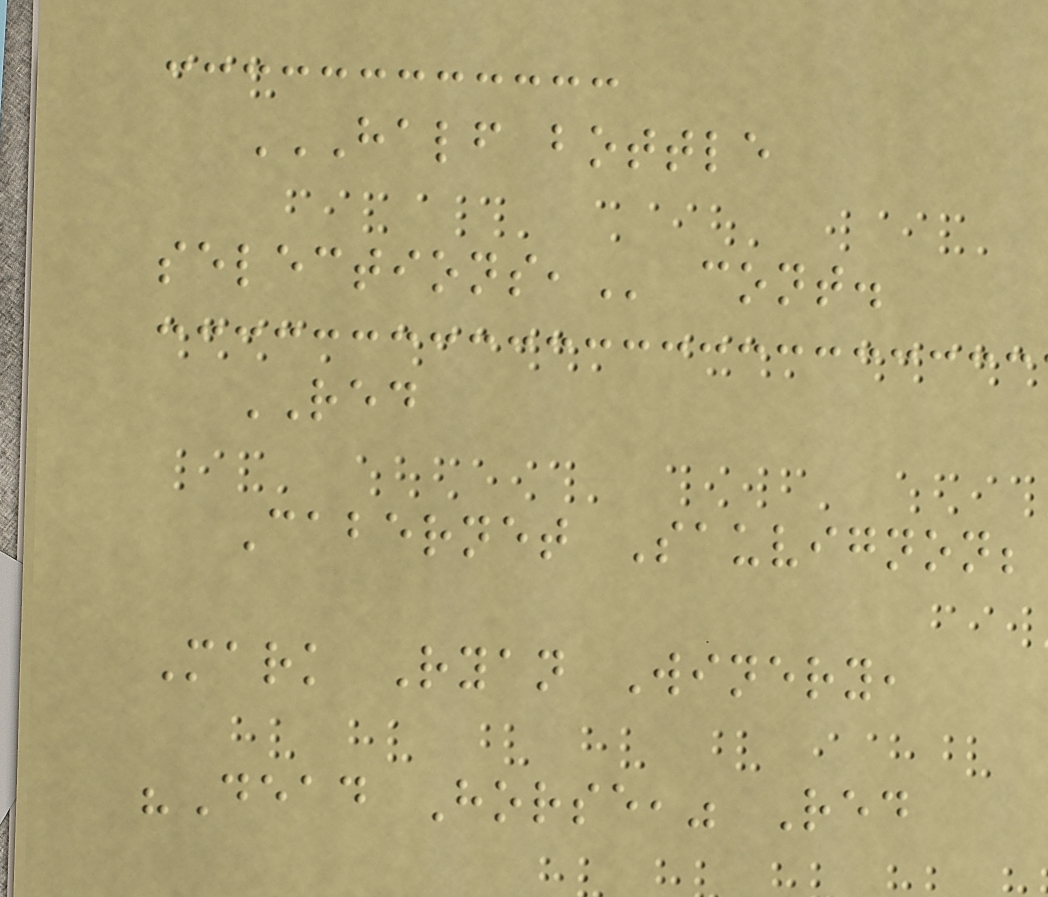HALF BOTTLE
SELECTIONS, cont.
RED
Cabernet Sauvignon;
Mark Ryan Winery,
"Dead Horse," Red
